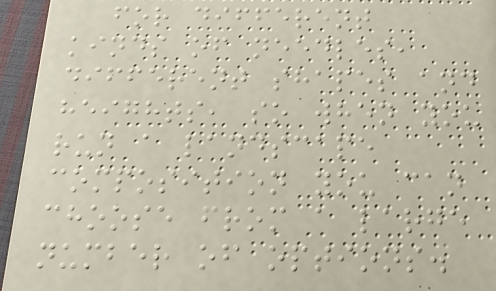for different
kinds of needles,
different shapes and
heights, so when you
run a landscape
composition you can
choose from a large
number of options.
